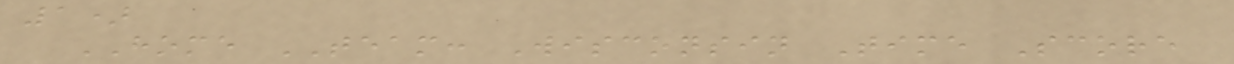1)
HOME TEAM: Wisconsin Time Score
